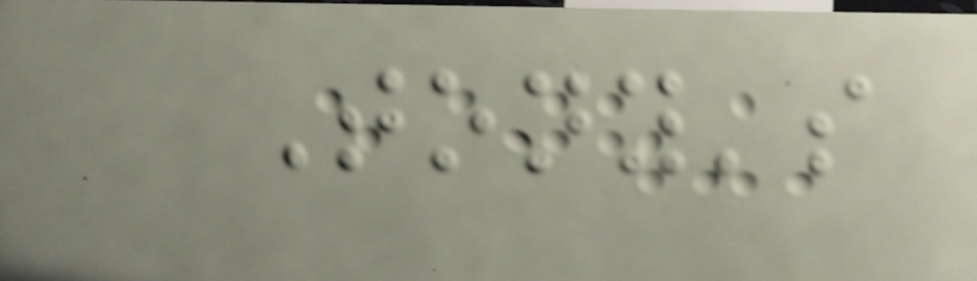Tony's
